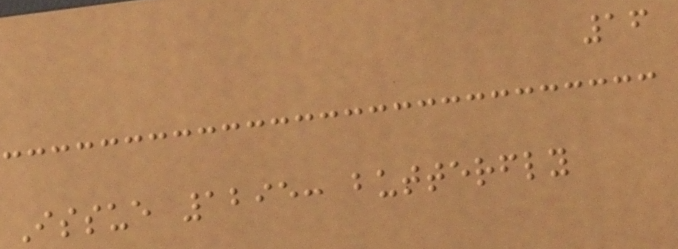16
Issue 1295: butterfly
